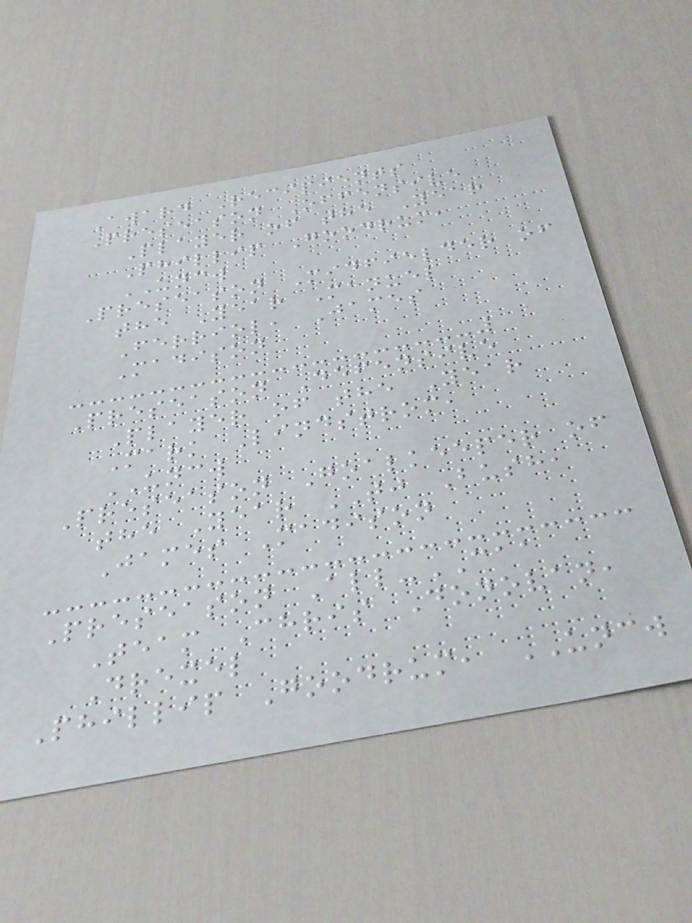Award Recipients
Preseason Offensive
Player of the Year
Phillip Goodrum,
UNCW
Preseason Midfielder of
the Year Manuel
Ferriol, James
Madison
Preseason Defensive
Player of the Year
Mark Lindstrom,
UNCW
Preseason Goalkeeper of
the Year TJ Bush,
James Madison
Preseason All-CAA
Team Chris Donovan,
Drexel
Phillip Goodrum, UNCW
